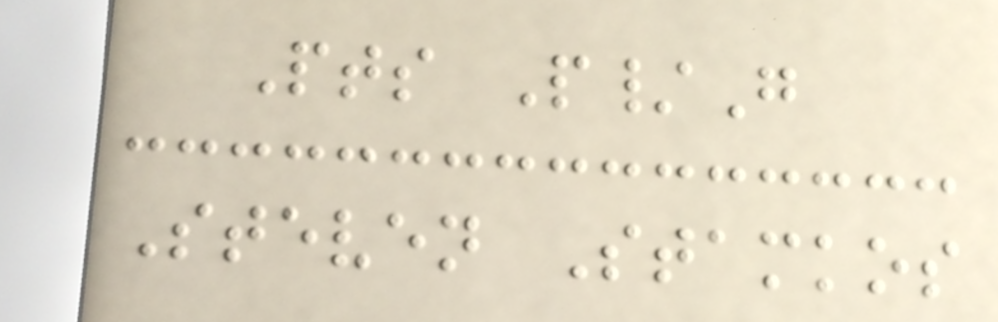Pts P/G
Steven Stamkos
